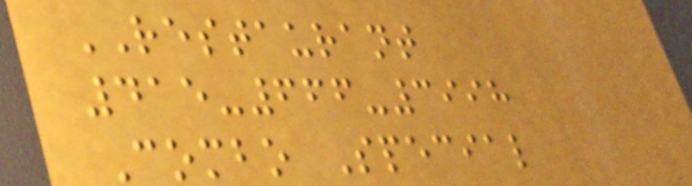RESTAURANT
415-666-3998
Combo Special
